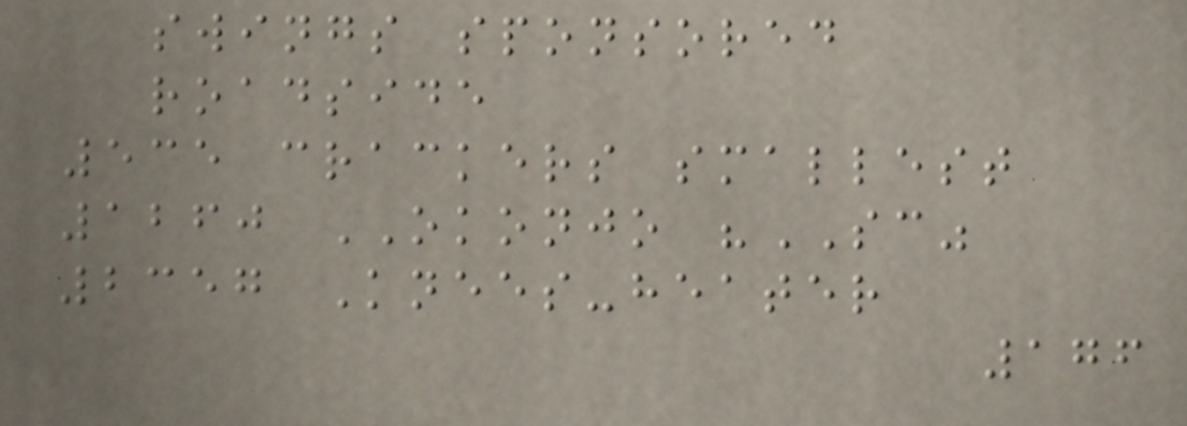swings sponsored
roadside
535 crackers smallest
1260 OKONJO "SC"
2357 Knees-heater
176
